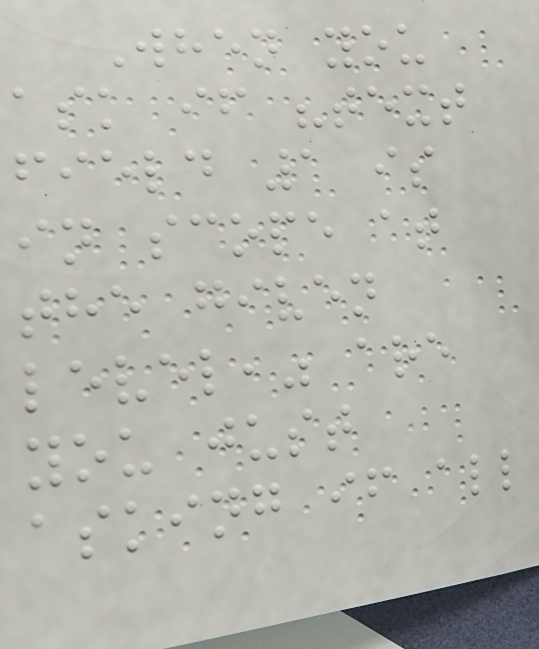When you
ask if "text
field 1 is
in scope at
the given
level," are
you just
asking if all
